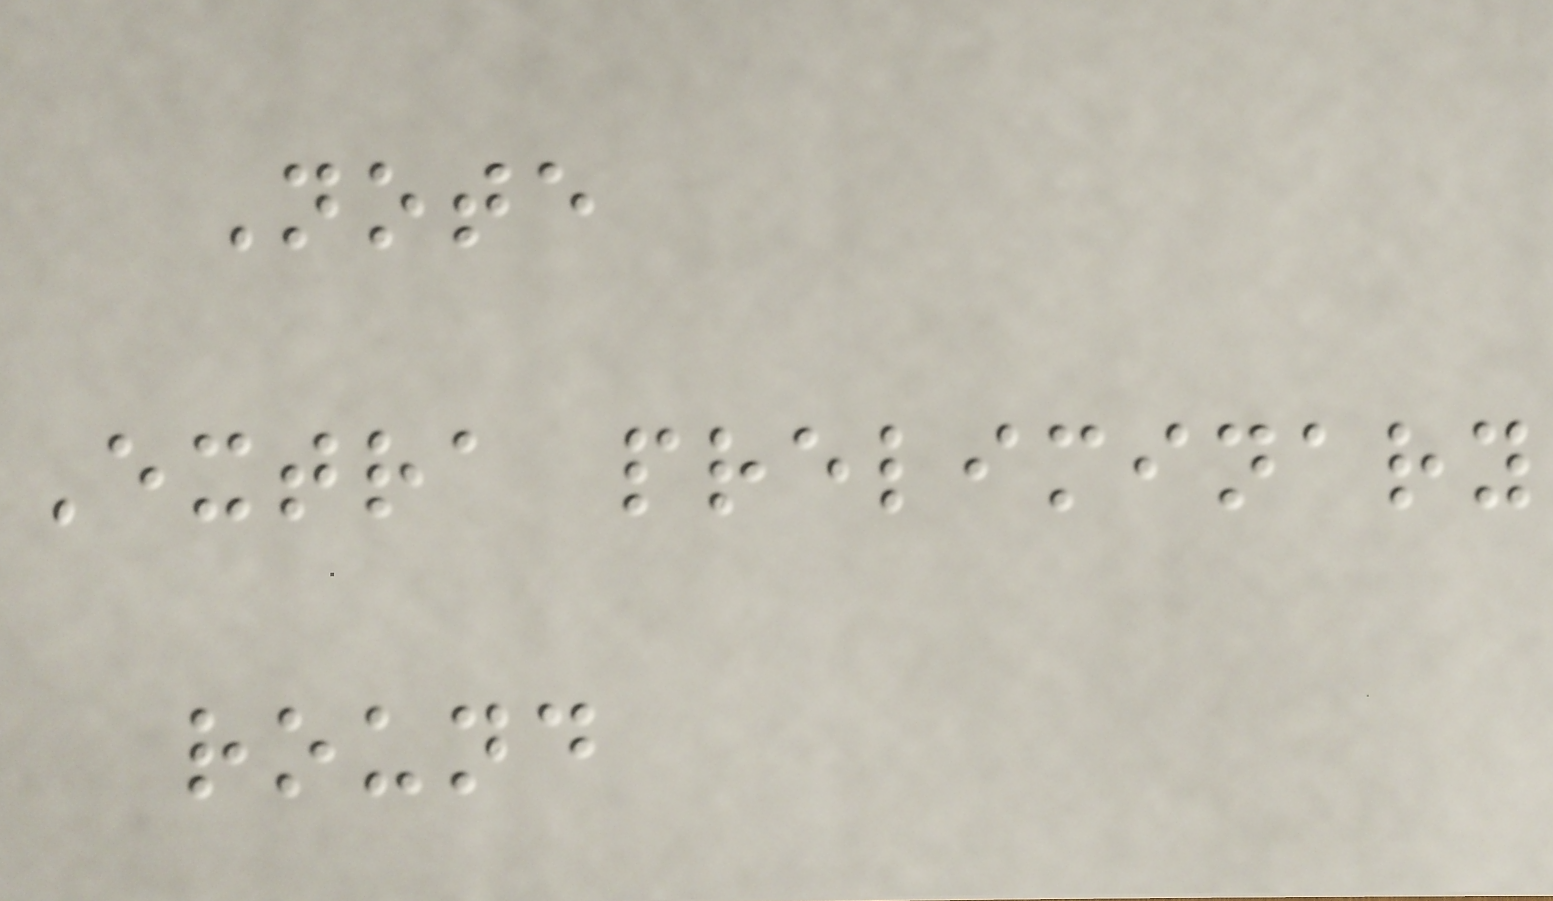Note
Extra preliminary
round
